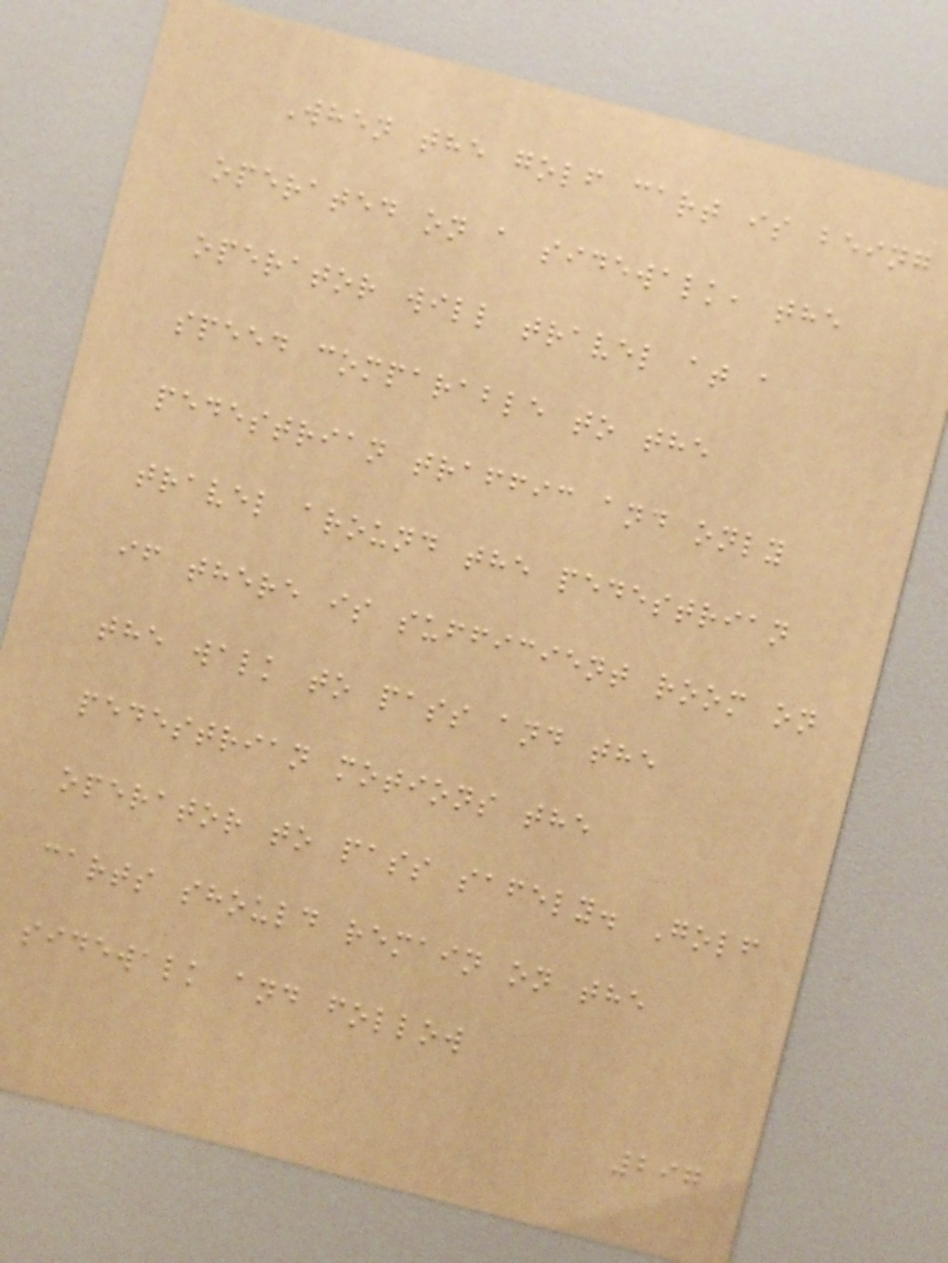When the golf cart is being
operated on a sidewalk, the
operator will travel at a
speed comparable to the
pedestrian traffic and only
travel around the pedestrian
if there is sufficient room on
the walk to pass and the
pedestrian motions the
operator to pass safely. Golf
carts should remain on the
sidewalk and follow
297
